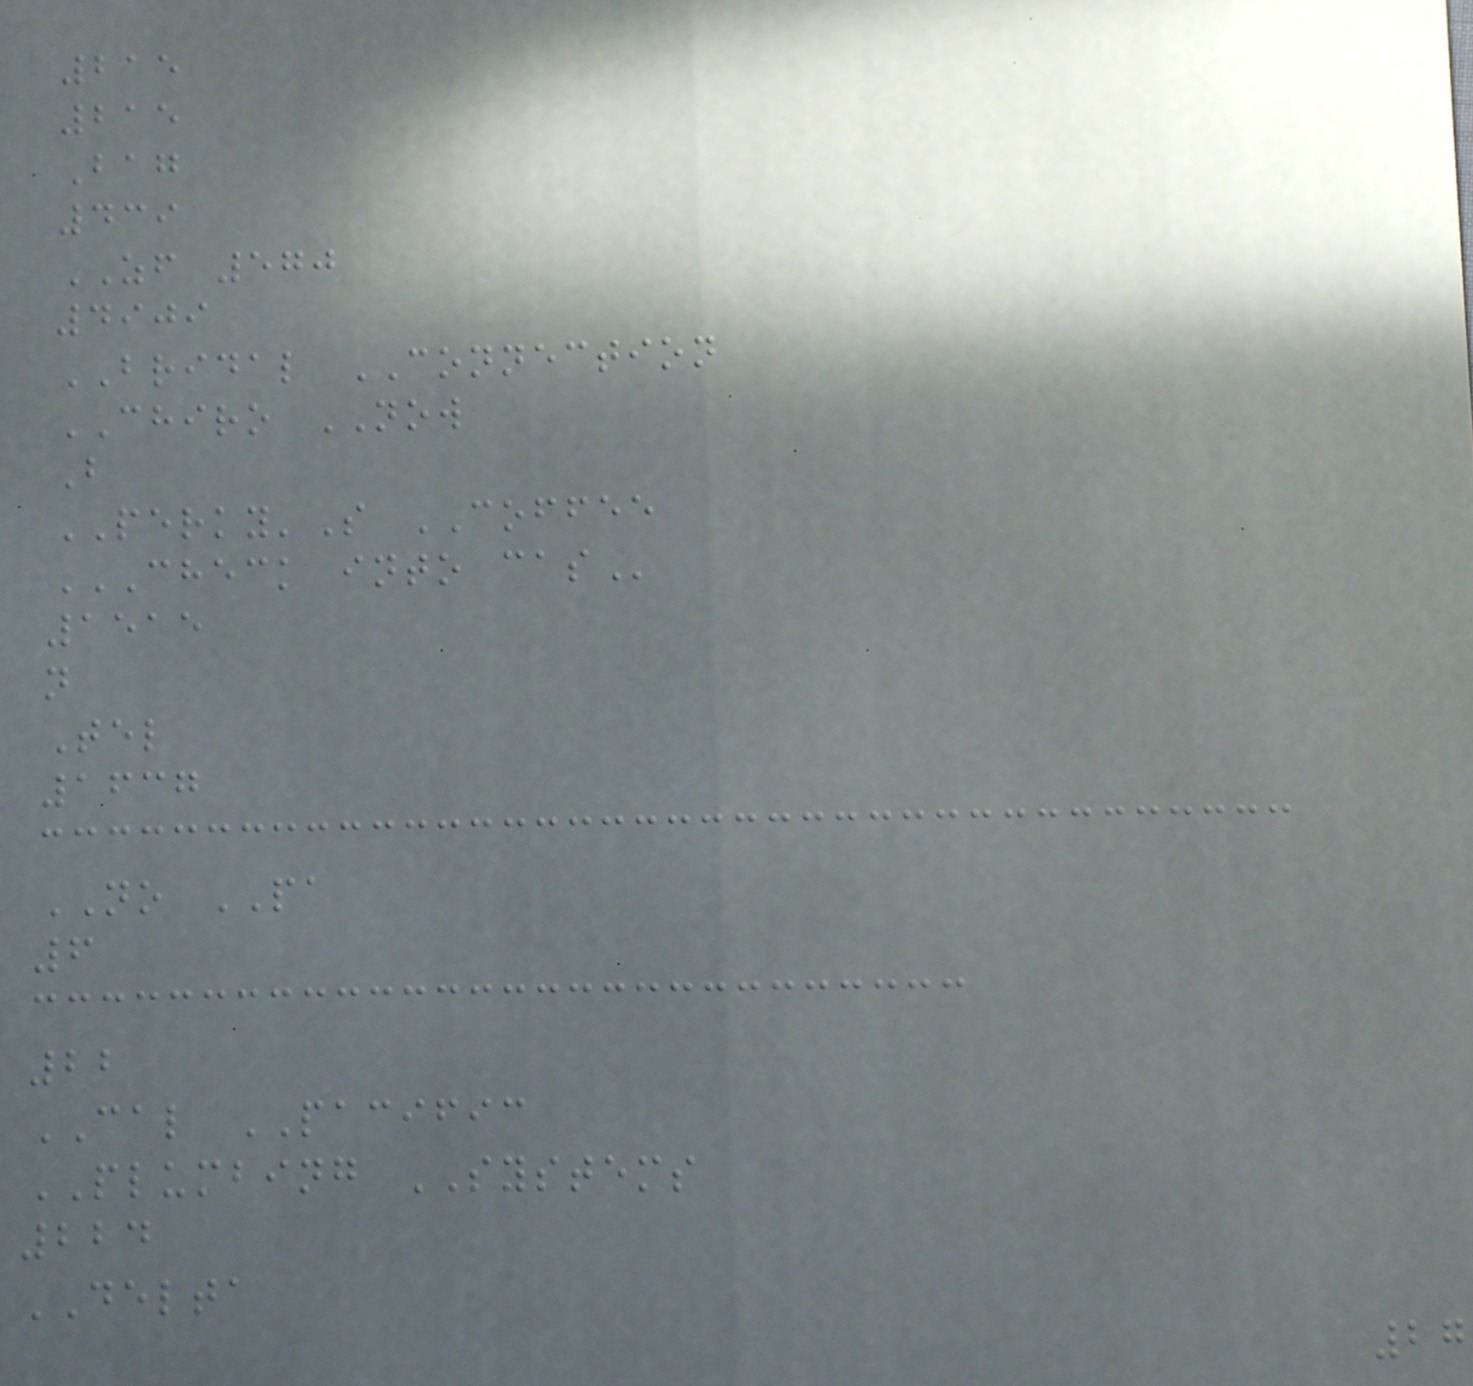215
215
Bag
439
ZF 570
4909
BRIDAL CONNECTION
CHIRO NOW
B
PERKY'S COFFEE
CHECK INTO CAS
1515
n
Tel
1637
NO PA
6
22
CAL PACIFIC
PLUMBING SYSTEMS
224
DELTA
27
